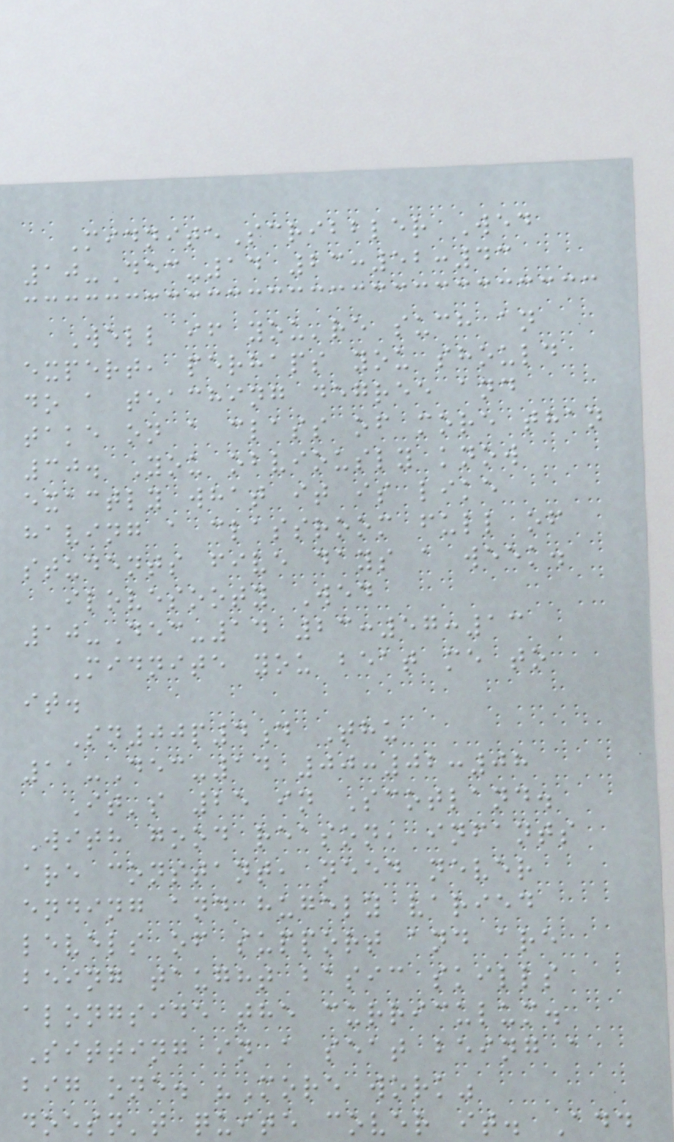MidniteScribbler Wed
10-Dec-14 23:52:43
Well if you're such an
expert, perhaps you should
do a teaching degree and
take on a class of more than
30. You obviously know
exactly what it is like
having a classroom full of
students five days a week.
ilovesooty Wed
10-Dec-14 23:57:13
Midnite you beat me to
it.
Sn00p4d Thu
11-Dec-14 00:02:08
It's 25 in Scotland.
With good reason, infants
are constant, need never
ending and hugely varied
levels of support and are
being taught basic skills
alongside the curriculum.
Sitting in a seat being a
big one. "More work"
doesn't quite cover it. Add
